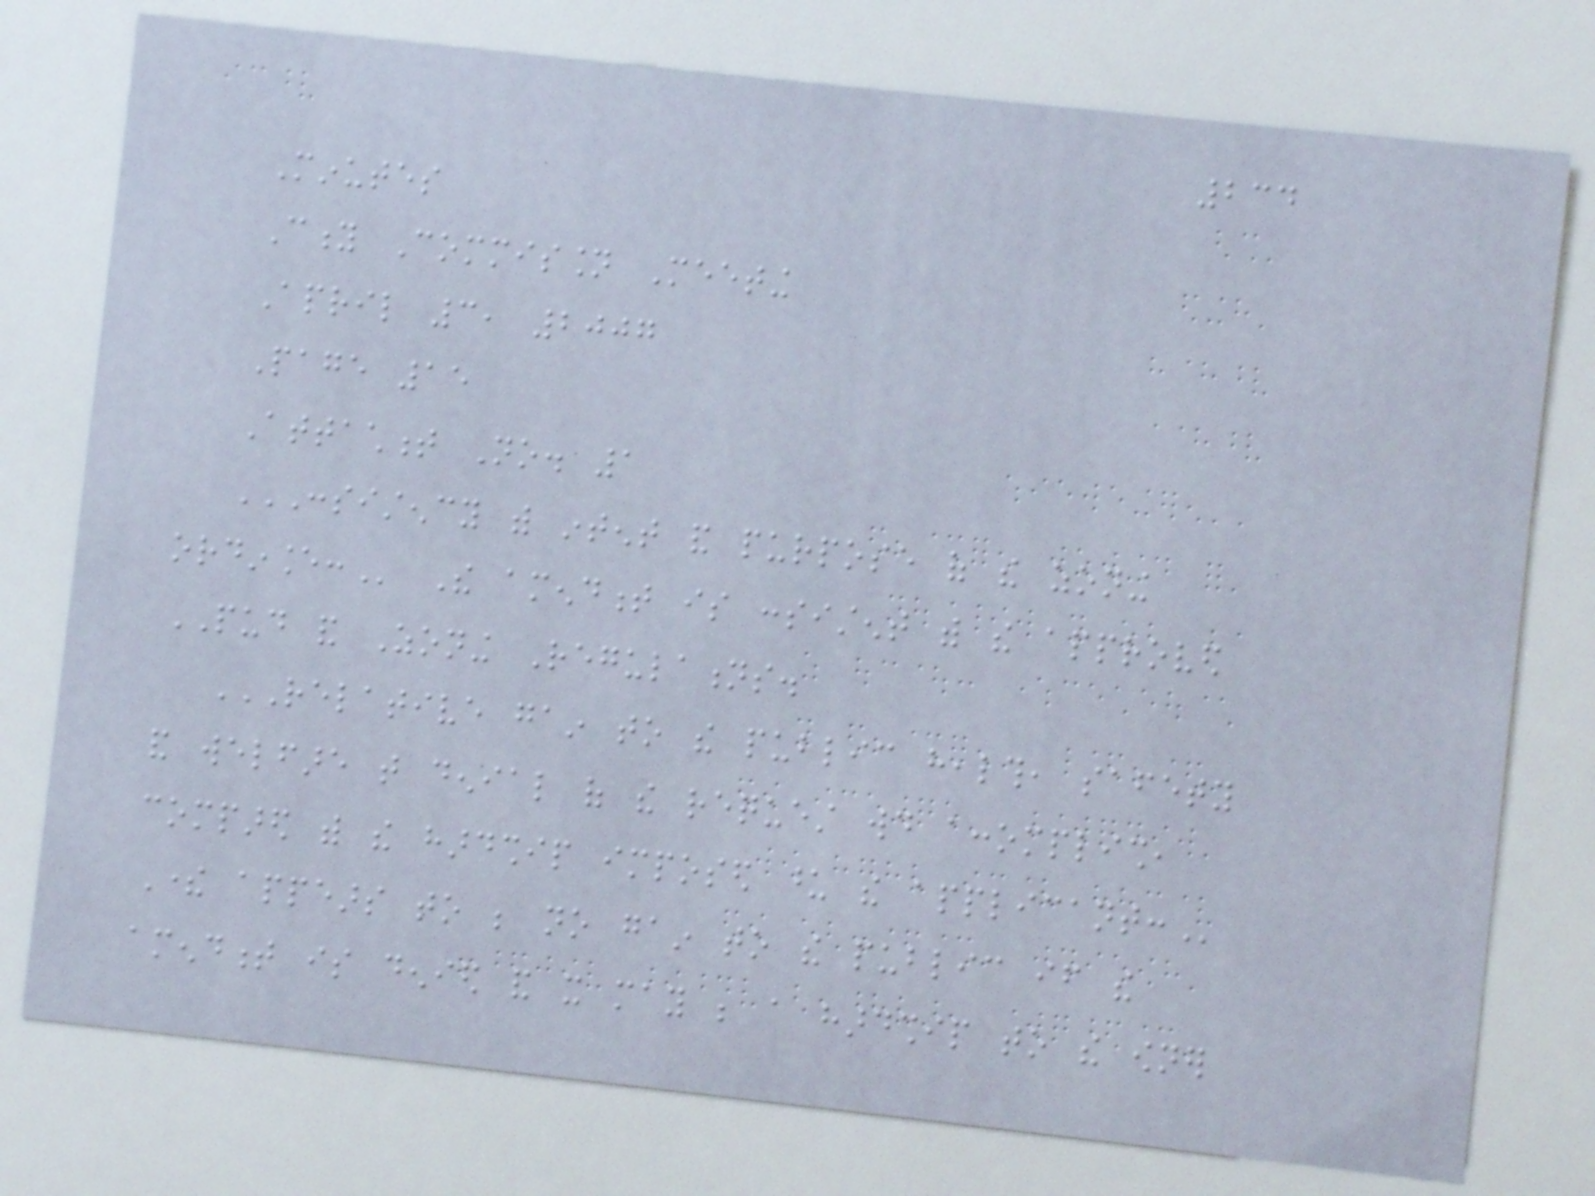234
Minutes
City Commission Meeting
April 3, 2007
Page 15
Attachment No. 1
CONSISTENCY WITH INTENT AND PURPOSE OF THE ZONING
ORDINANCE: The amendment is consistent with the approved
PUD and Zoning Regulations.
RELATIVE GAIN TO THE PUBLIC HEALTH, SAFETY
AND WELFARE THAT DENIAL OF THE REQUEST WOULD ACCOMPLISH,
COMPARED WITH THE HARDSHIP IMPOSED UPON THE APPLICANT:
There appears to be no gain to the public if the
amendment is denied and it may be a hardship to the owner
